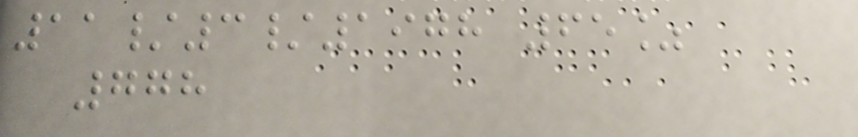11/3/1978 65%
778
